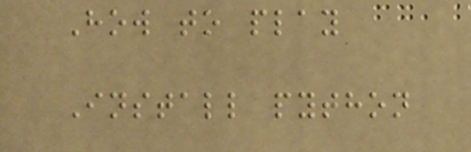How to play
Install python
